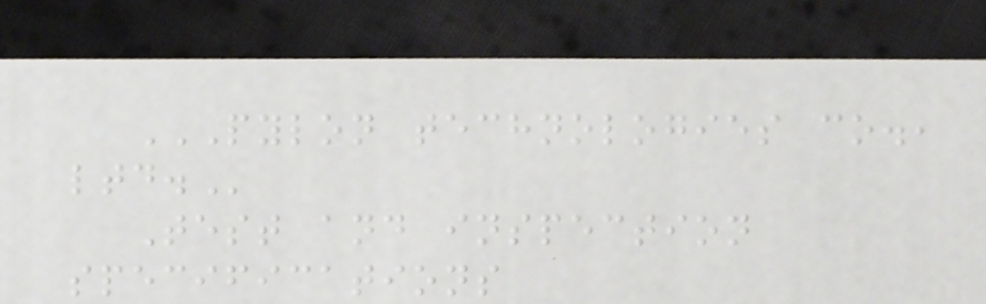PYLON TECHNOLOGIES CO.,
LTD.
Test and inspection
specifications
